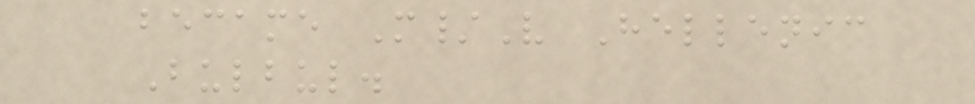became M/V Hellenic
Bulbul.
